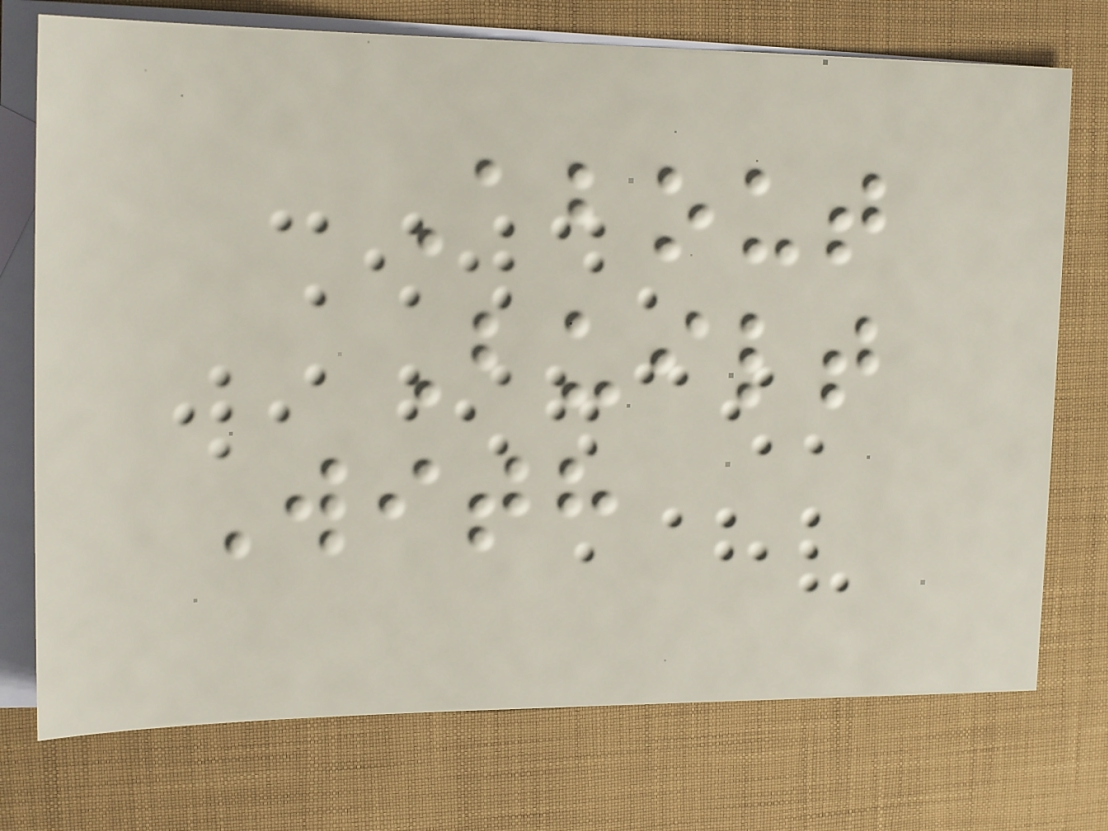About
Built
With
